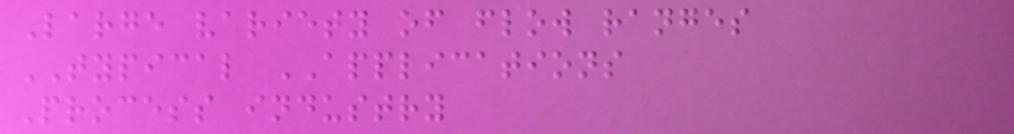Large variety of flow ranges
TYPICAL APPLICATIONS
Process industry
